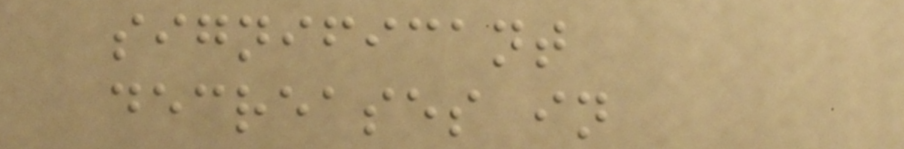significant
decreases in
